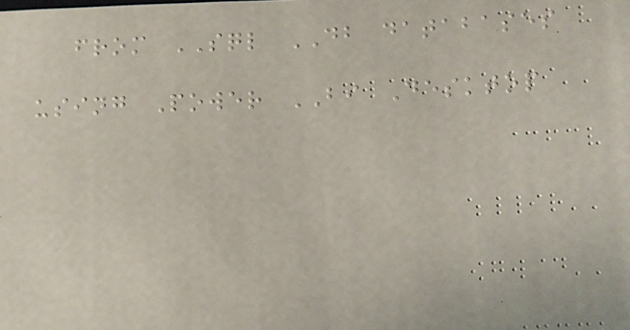from SQL DB databases
using Power BI Desktop
